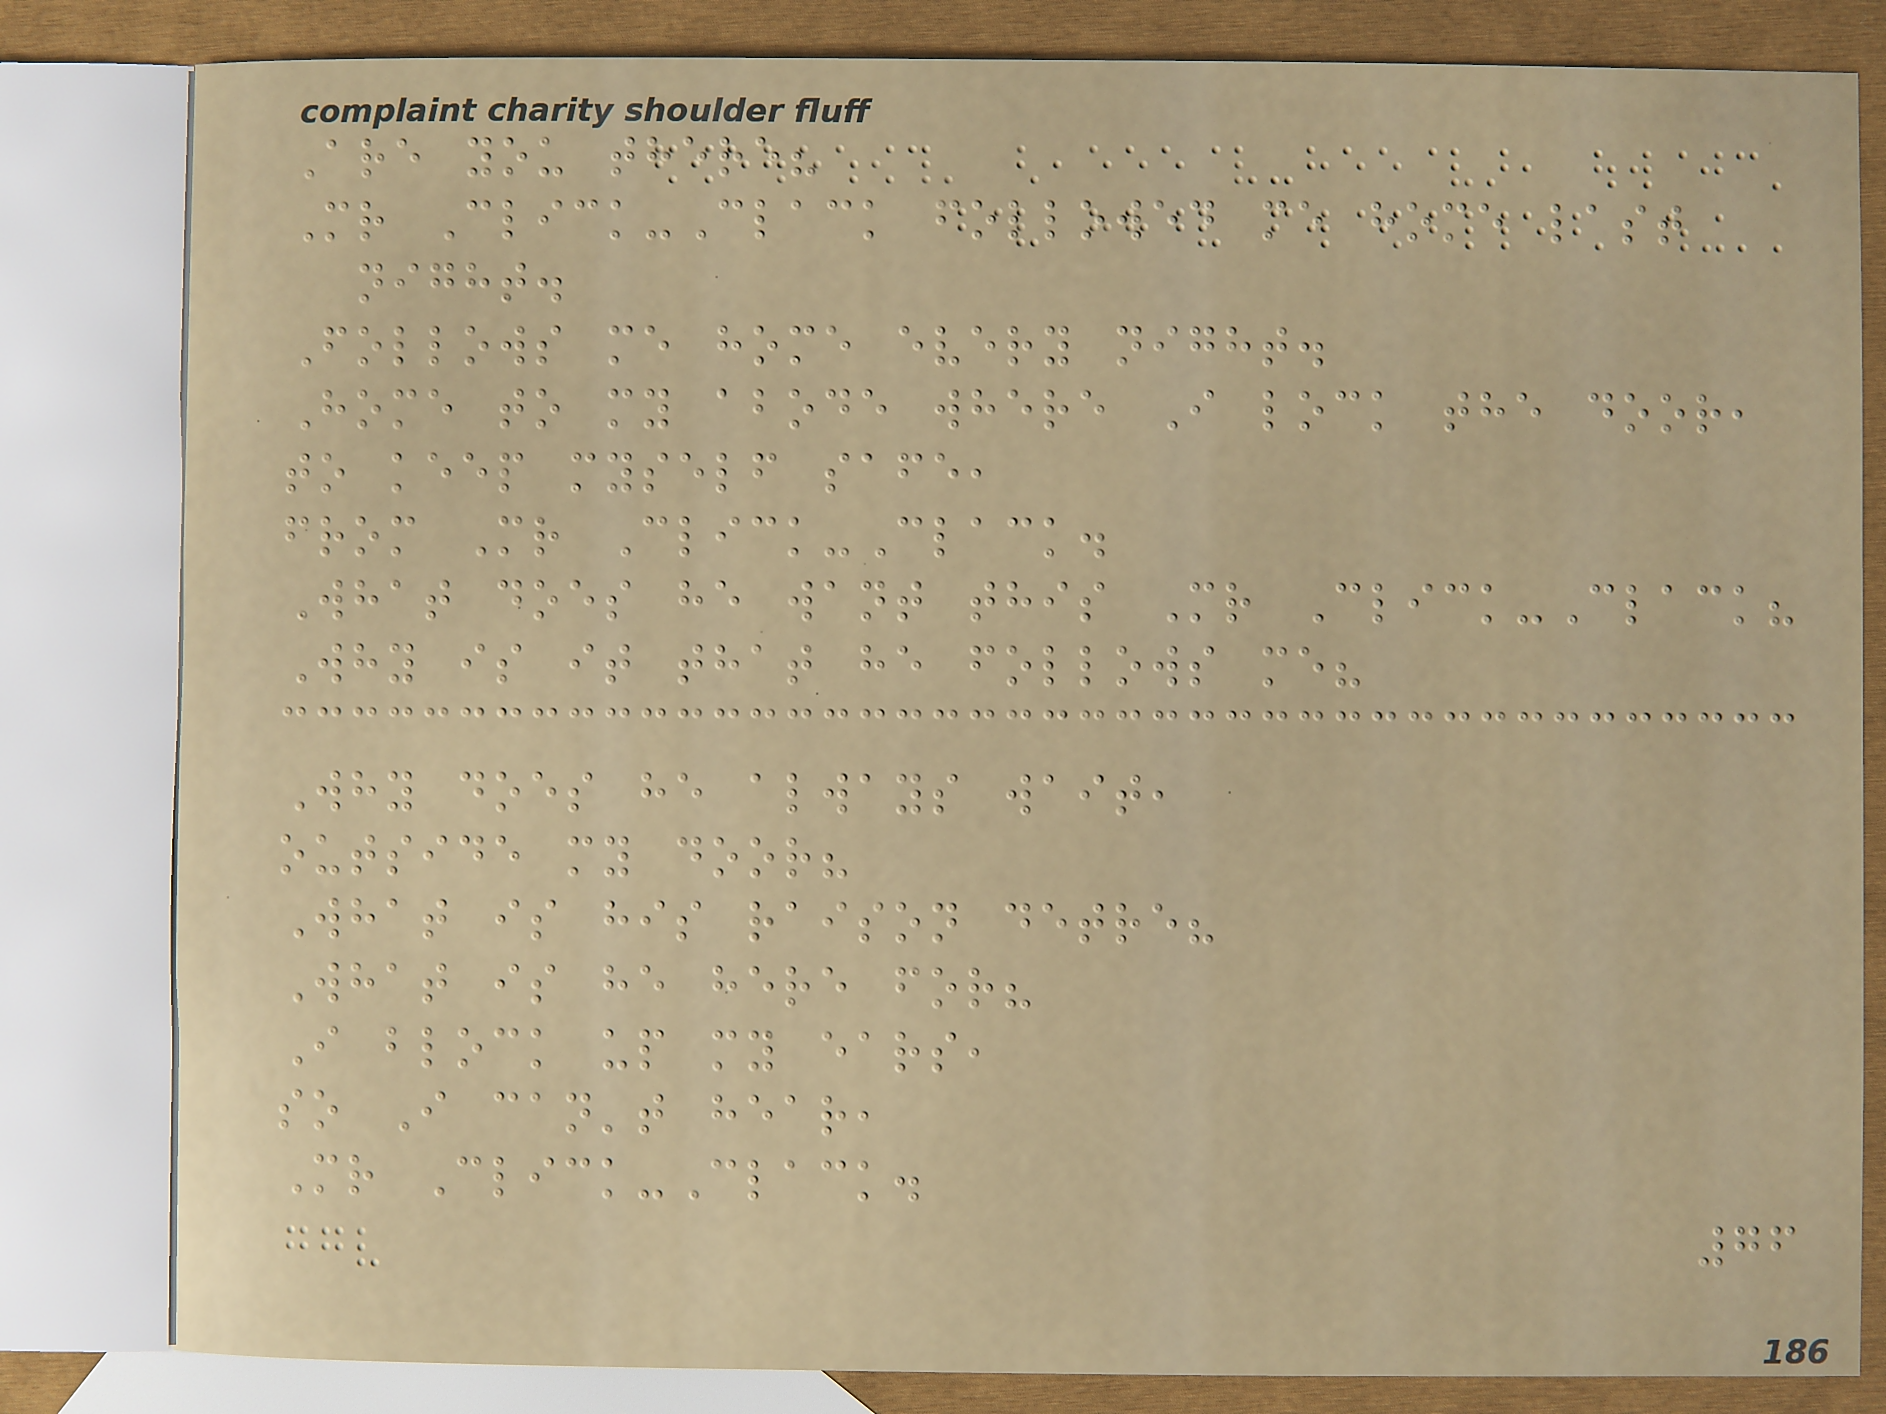Are you there?
Mr Click-Clack followed me home last
night.
Follows me home every night.
Home to my abode where I lock the door,
to keep myself safe,
from Mr Click-Clack.
What does he want this Mr Click-Clack?
Why is it that he follows me?
Why does he always wait,
outside my door?
What is his raison detre?
What is he here for?
I block up my ears,
so I can't hear,
Mr Click-Clack.
76
